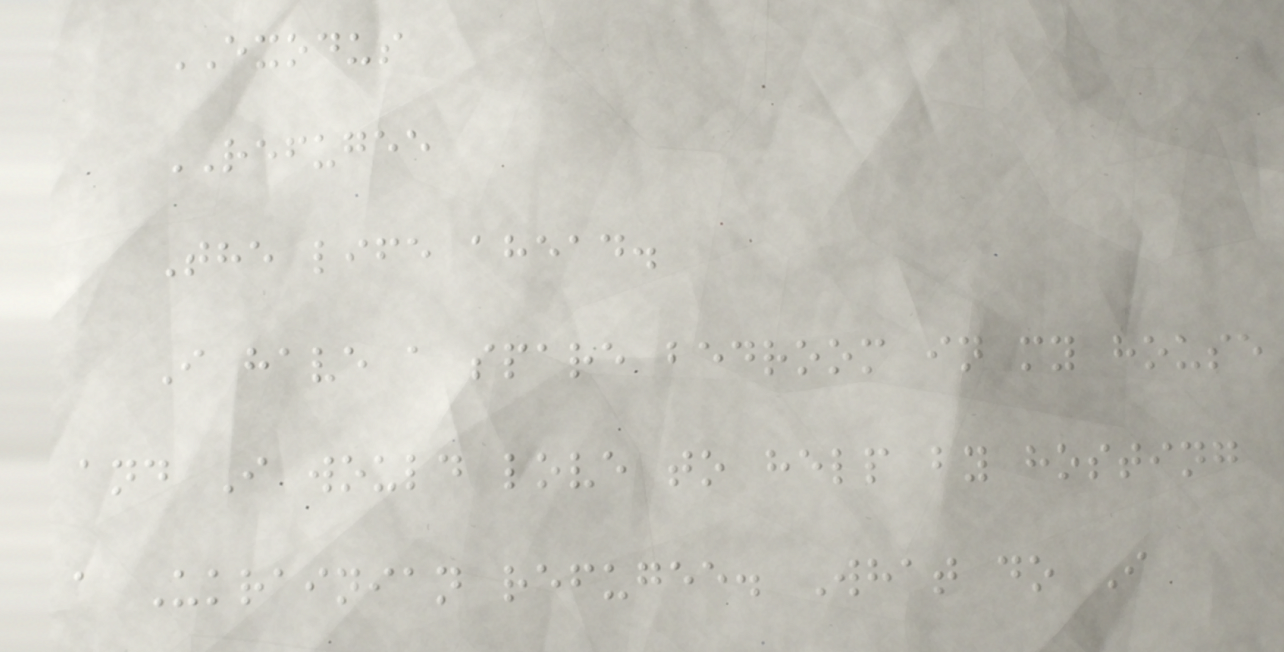EXODUS
REFUGEE
The life ahead.
I have a spare bedroom in my house
and I would love to help by hosting
a Ukrainian refugee. What do I
